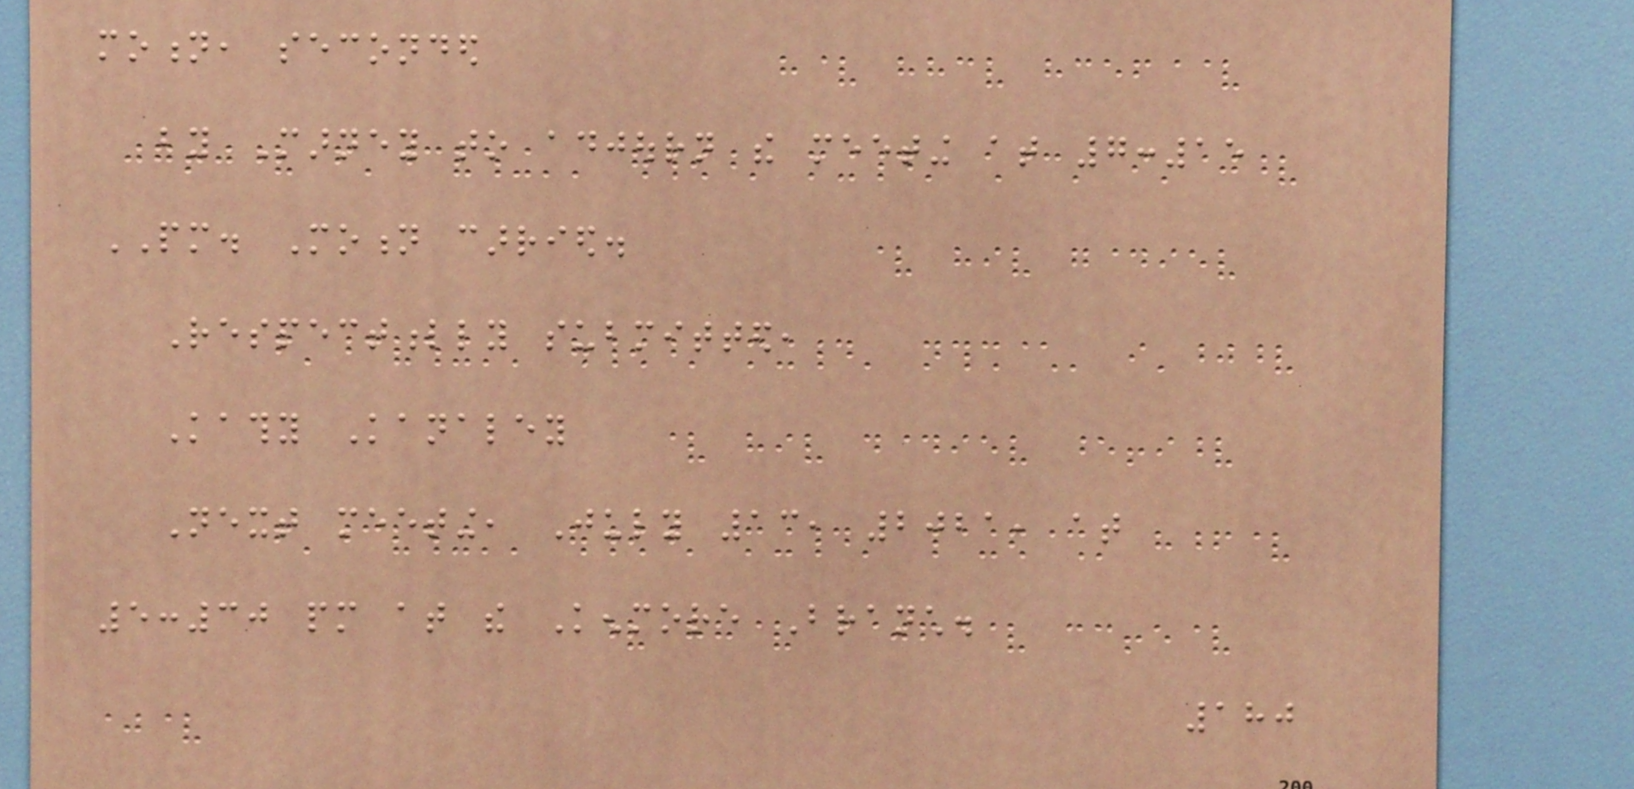motion, seconded
by Marney to adjourn the meeting at 7:15
PM. Motion carried.
Respectfully submitted,
Kathy Kanaley
Next meeting, July 13, 2021, at
5:30 pm at the Kenmore Branch.
180
